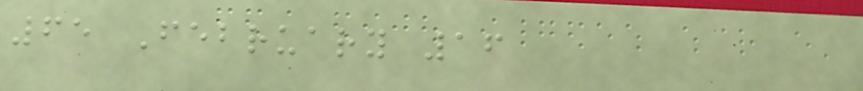65 February 16
